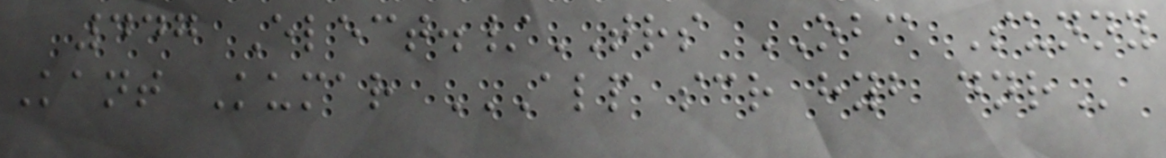447 Elect./TRS OBC Sunny
Kant Kumar ALP SCR HYB DNR
